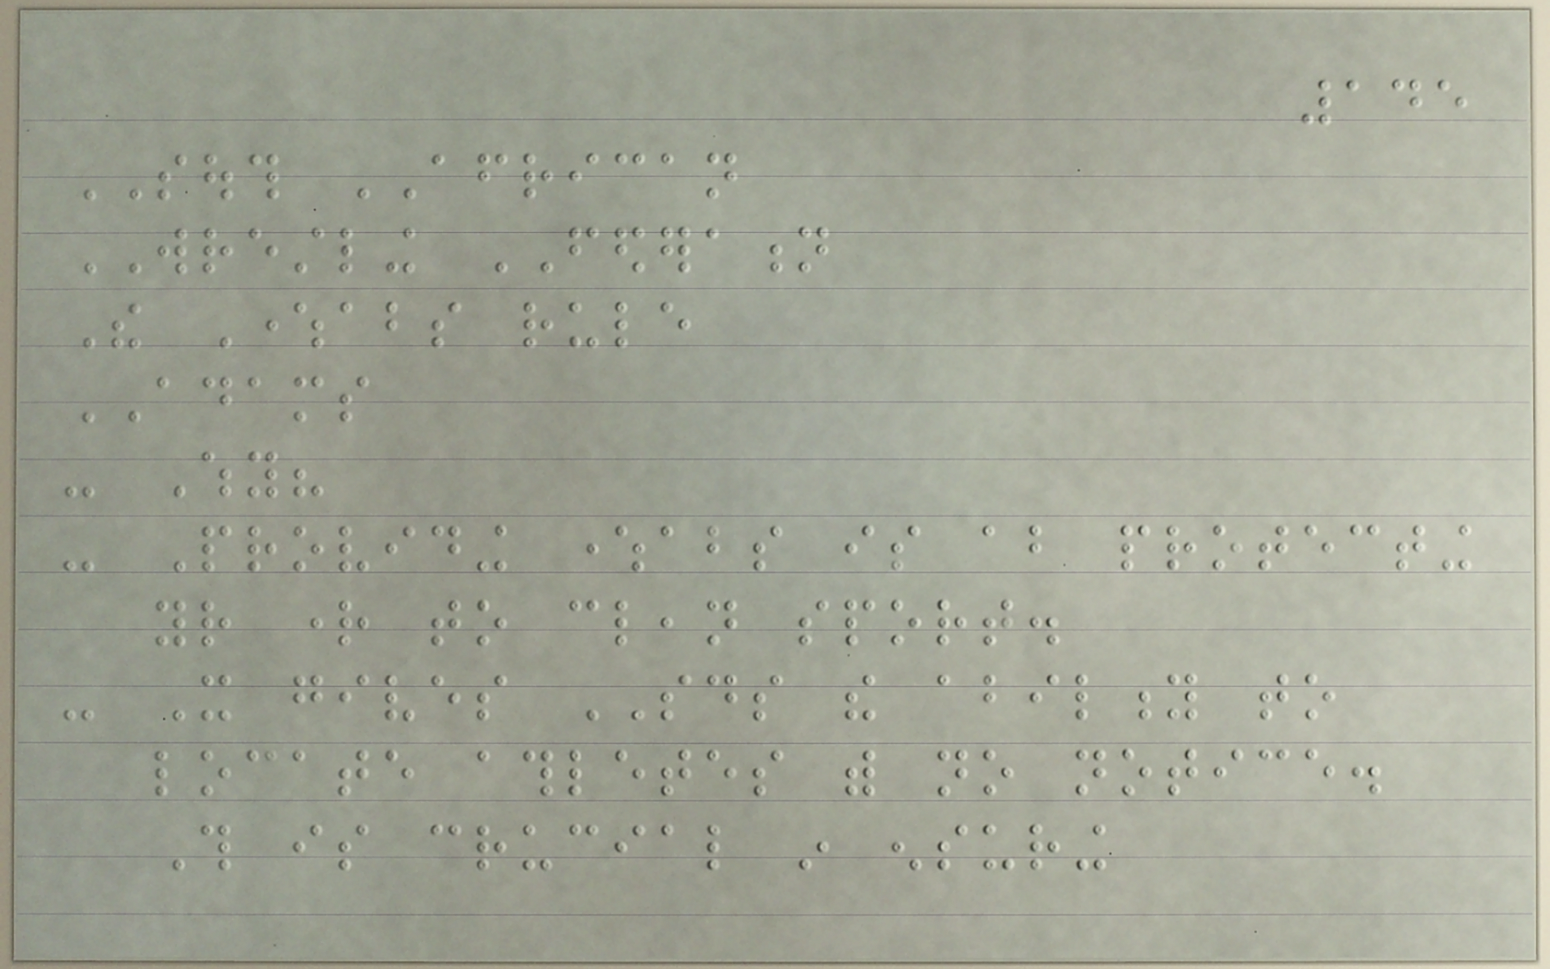145
SOUTH AFRICAN
WRESTLING FEDERATION
The Whereabouts rule
ADAMS
- Why?
- Providing whereabouts is about protecting
your right to clean sport.
- It gives SAIDS the ability to
locate athletes with no notice.
This is crucial in ensuring
